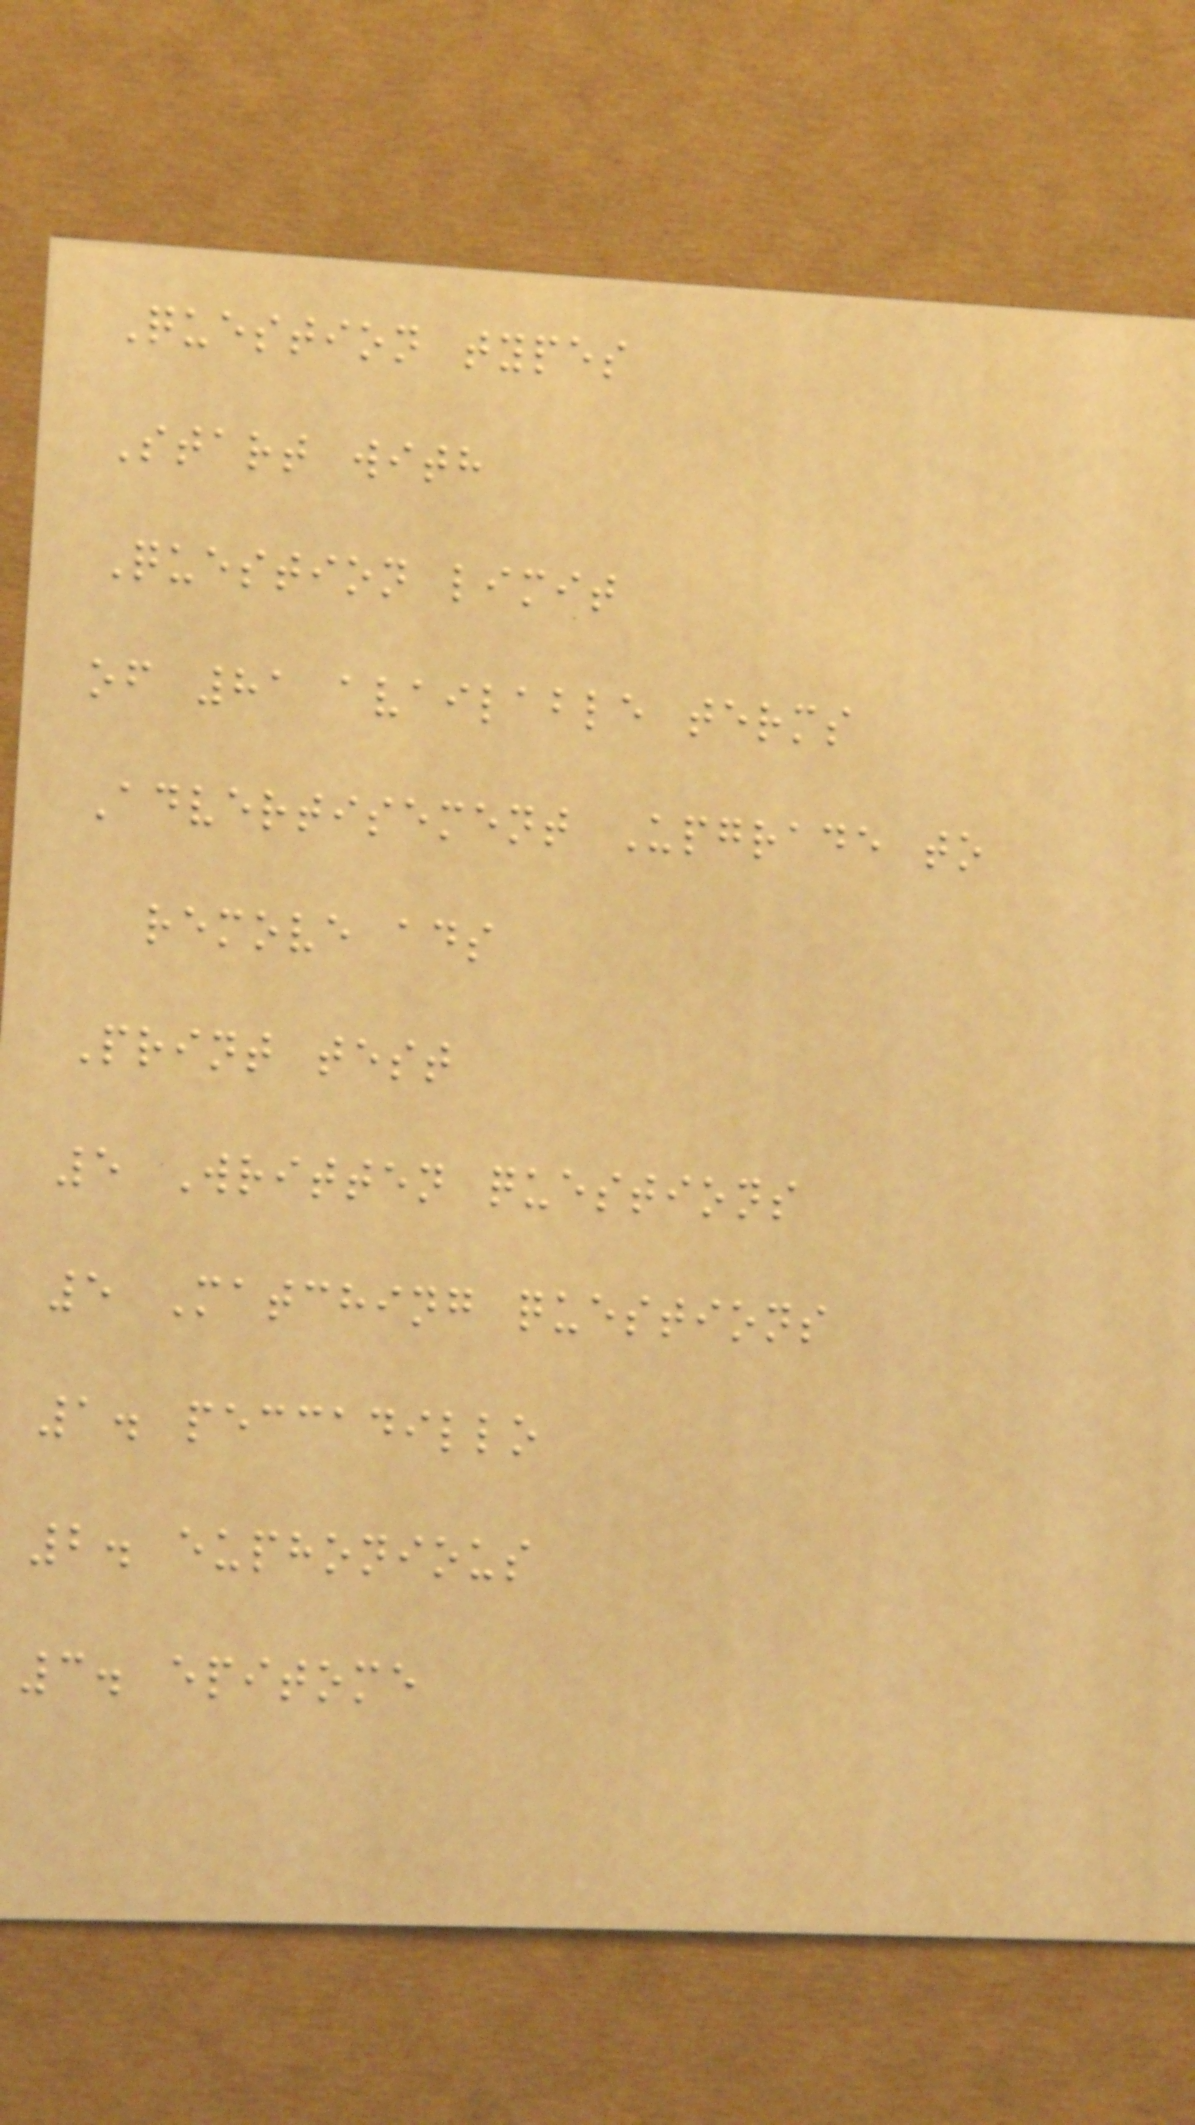Question types
Start with
Question limit
of 81 available terms
Advertisement Upgrade to
remove ads
Print test
5 Written questions
5 Matching questions
1. peccadillo
2. euphonious
3. epitome
